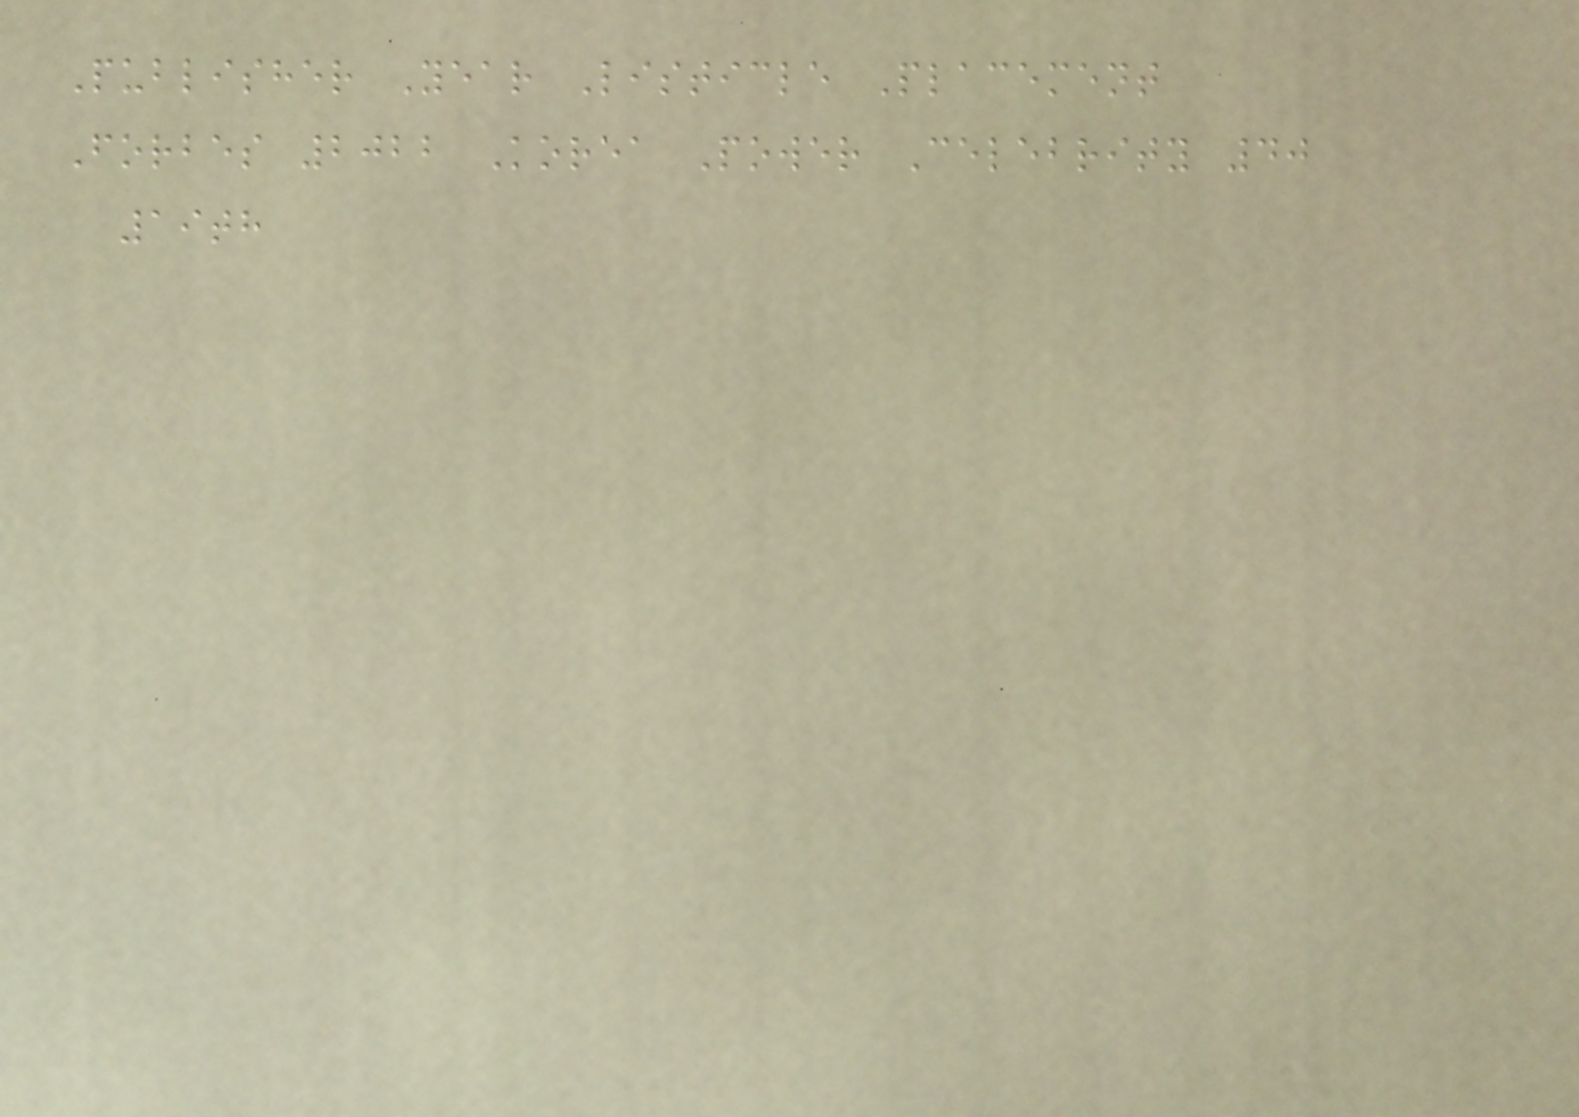Publisher Year Listicle Placement
Forbes 2022 Korea Power Celebrity 40
19th
